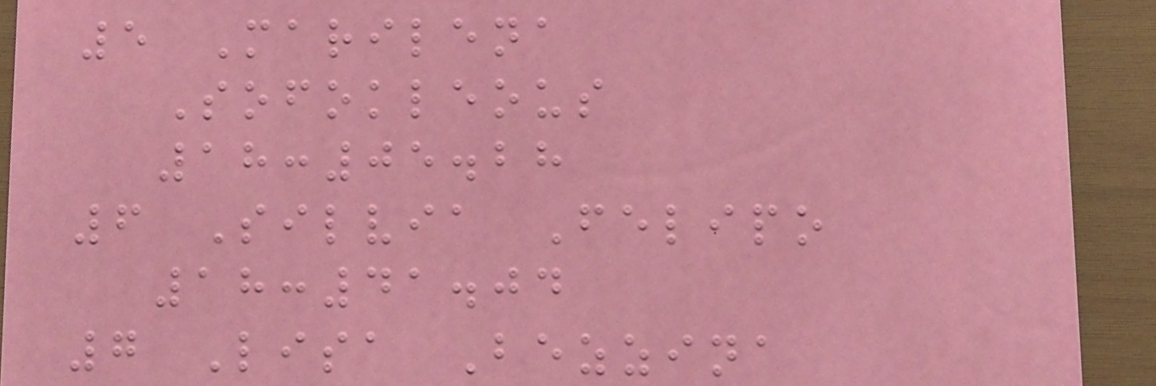5 Marilena
Sofokleous
18:05.28
6 Silvia Felipo
18:41.04
7 Lisa Bezzina
